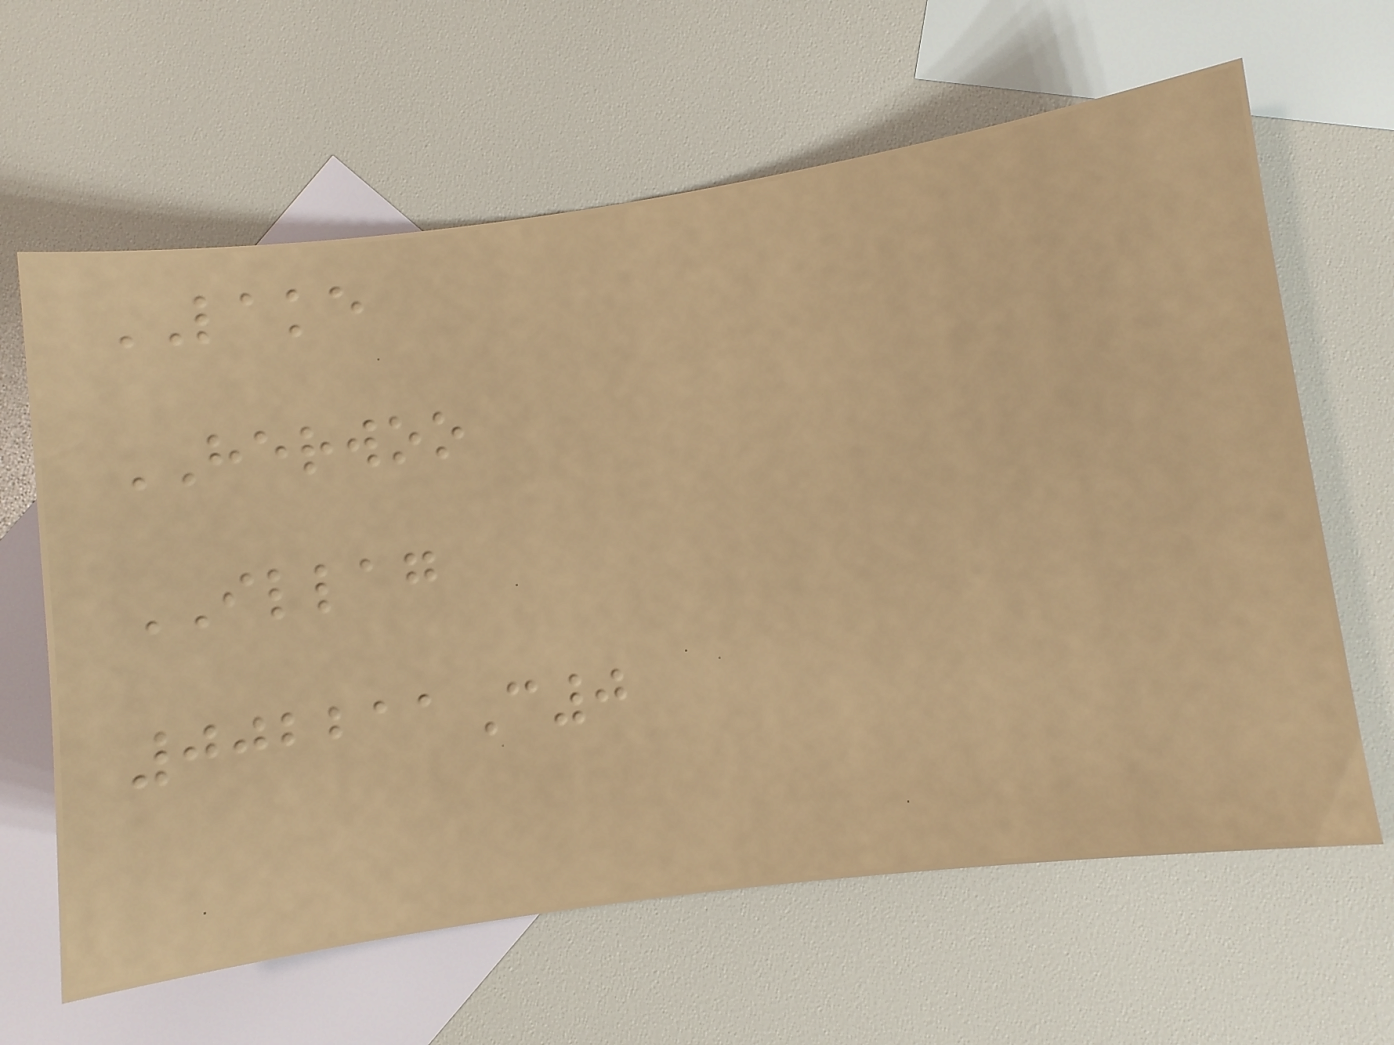LAKE
HERWOO
ILLAG
002211C0
